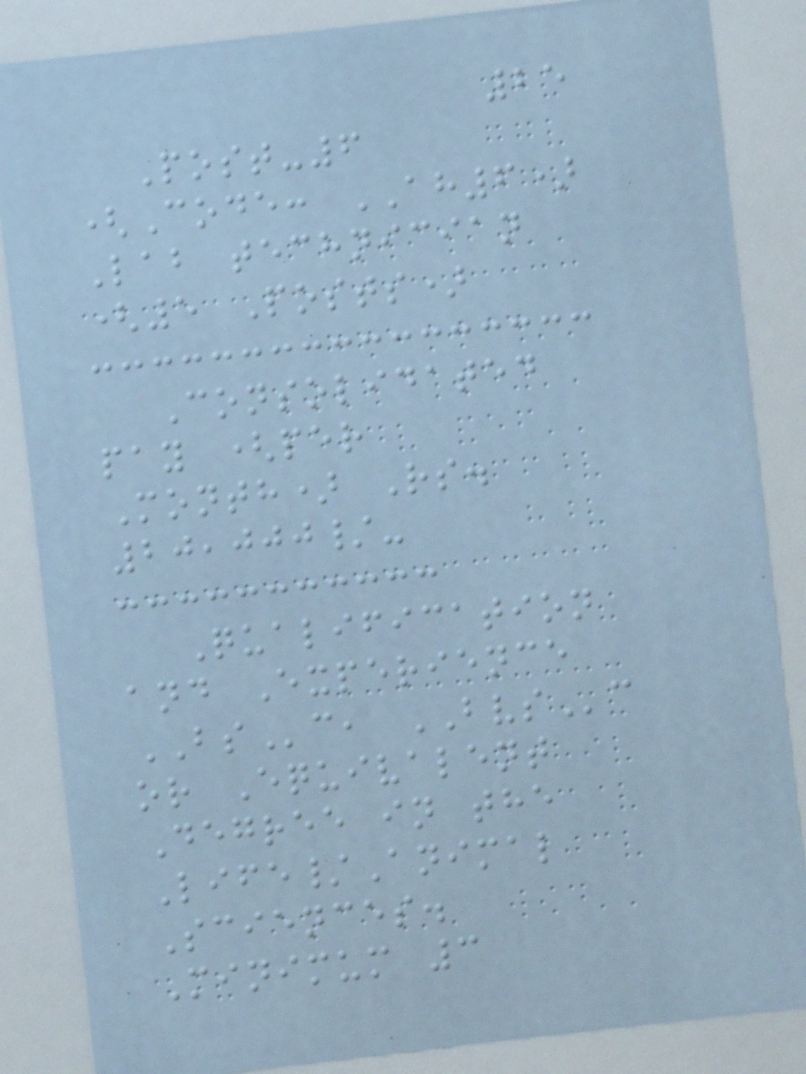25
Post-6
(Code: AH6)
Lab technician
(5 Posts)
Consolidated
pay (per
Month) Rs.
20,000/-
Qualification
and Experience
BSc, BVSc
or Equivalent
Degree in the
Life/Animal
Sciences.
Minimum 3
